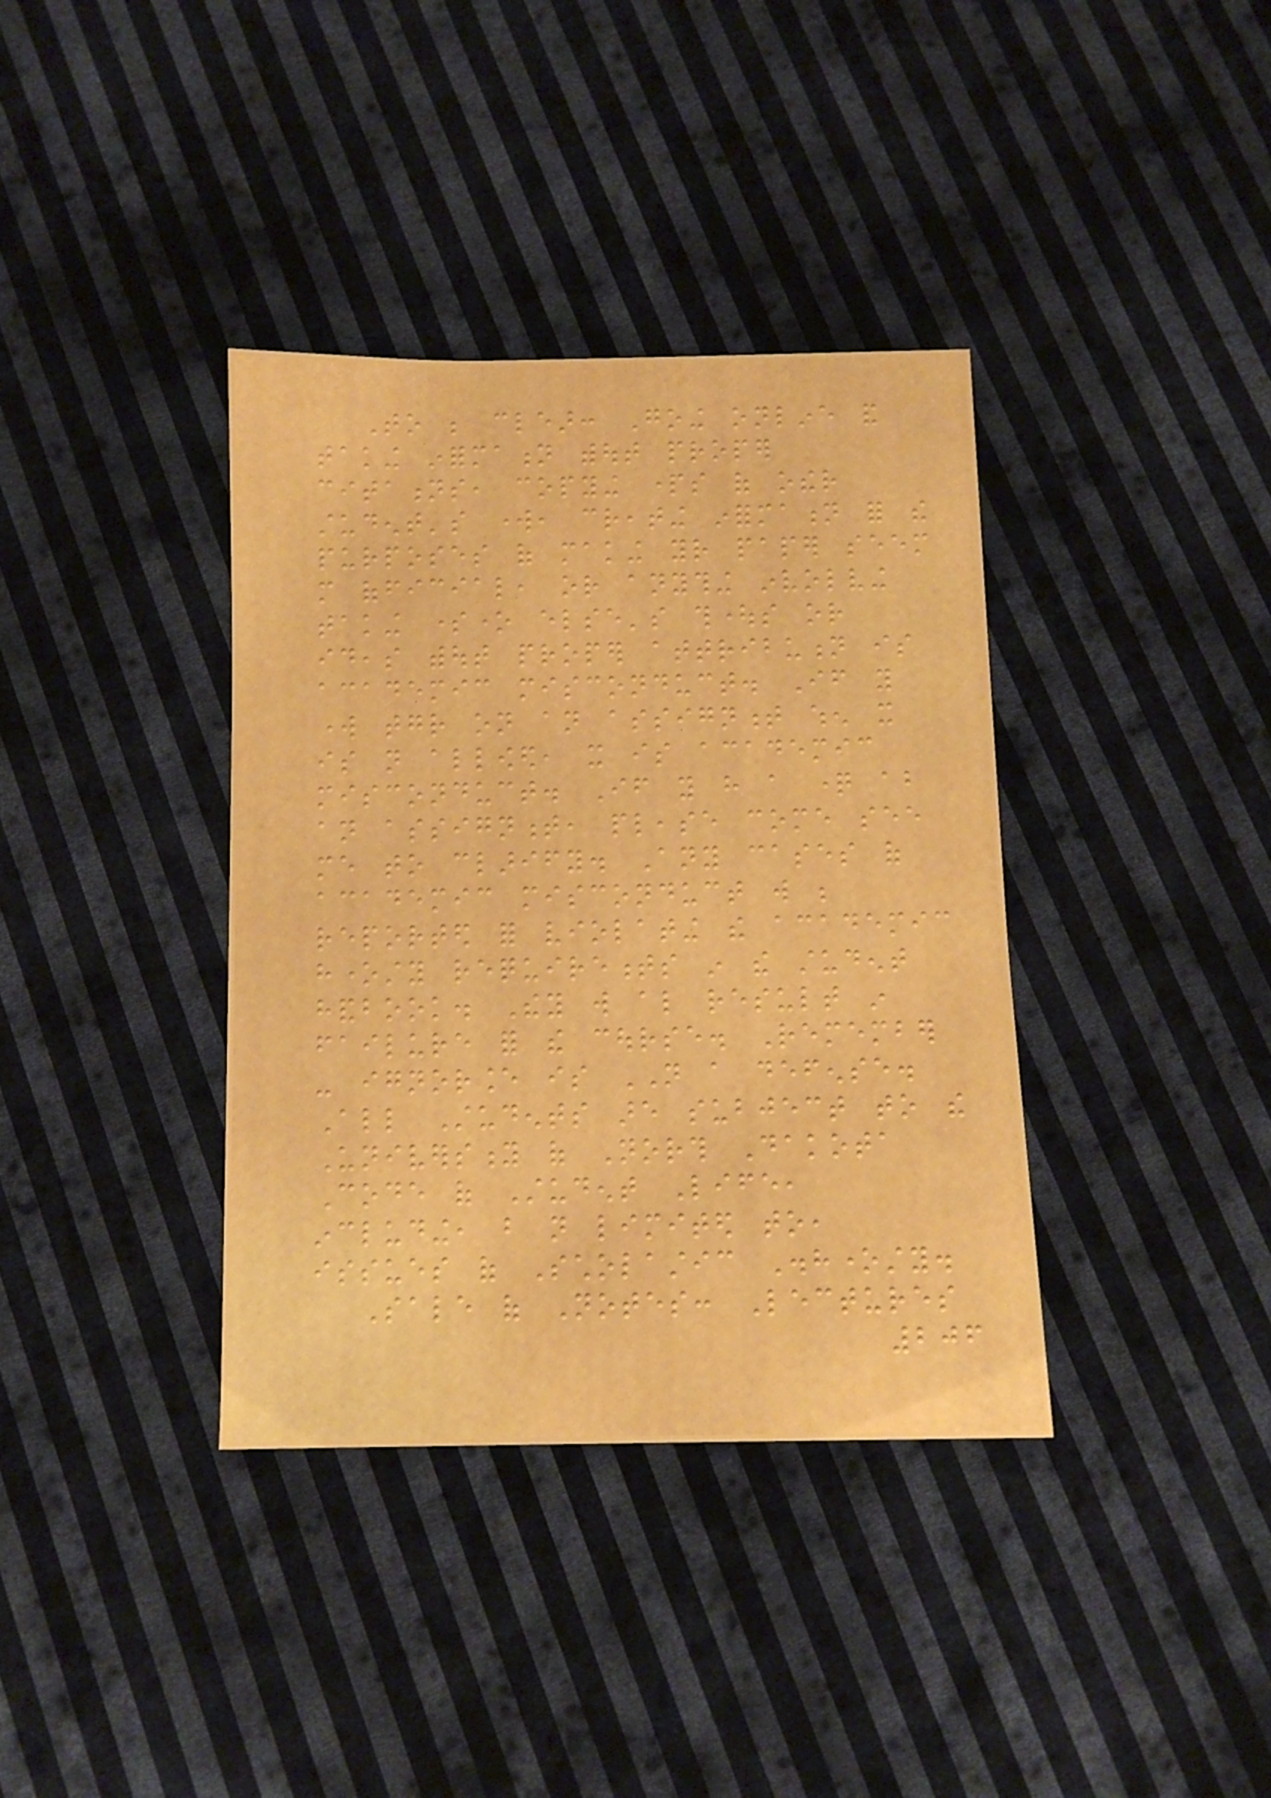To be clear: Going online and
taking information without proper
citations, copying parts of other
student's work, creating information for the
purposes of making your paper seem
more official, or anything involving
taking someone else's thoughts or
ideas without proper attribution is
academic misconduct. If you
work together on an assignment when it
is not allowed, it is academic
misconduct. If you have a question about
an assignment, please come see
me to clarify. Any cases of
academic misconduct will be
reported for violating the academic
honesty requirements in the student
handbook. They will also result in
failure for the course. Remember
- ignorance is NOT a defense.
All Students are subject to the
University of North Dakota
Code of Student Life,
including, but not limited to,
issues of Scholastic Dishonesty.
Sale of Notes: Lectures
206
